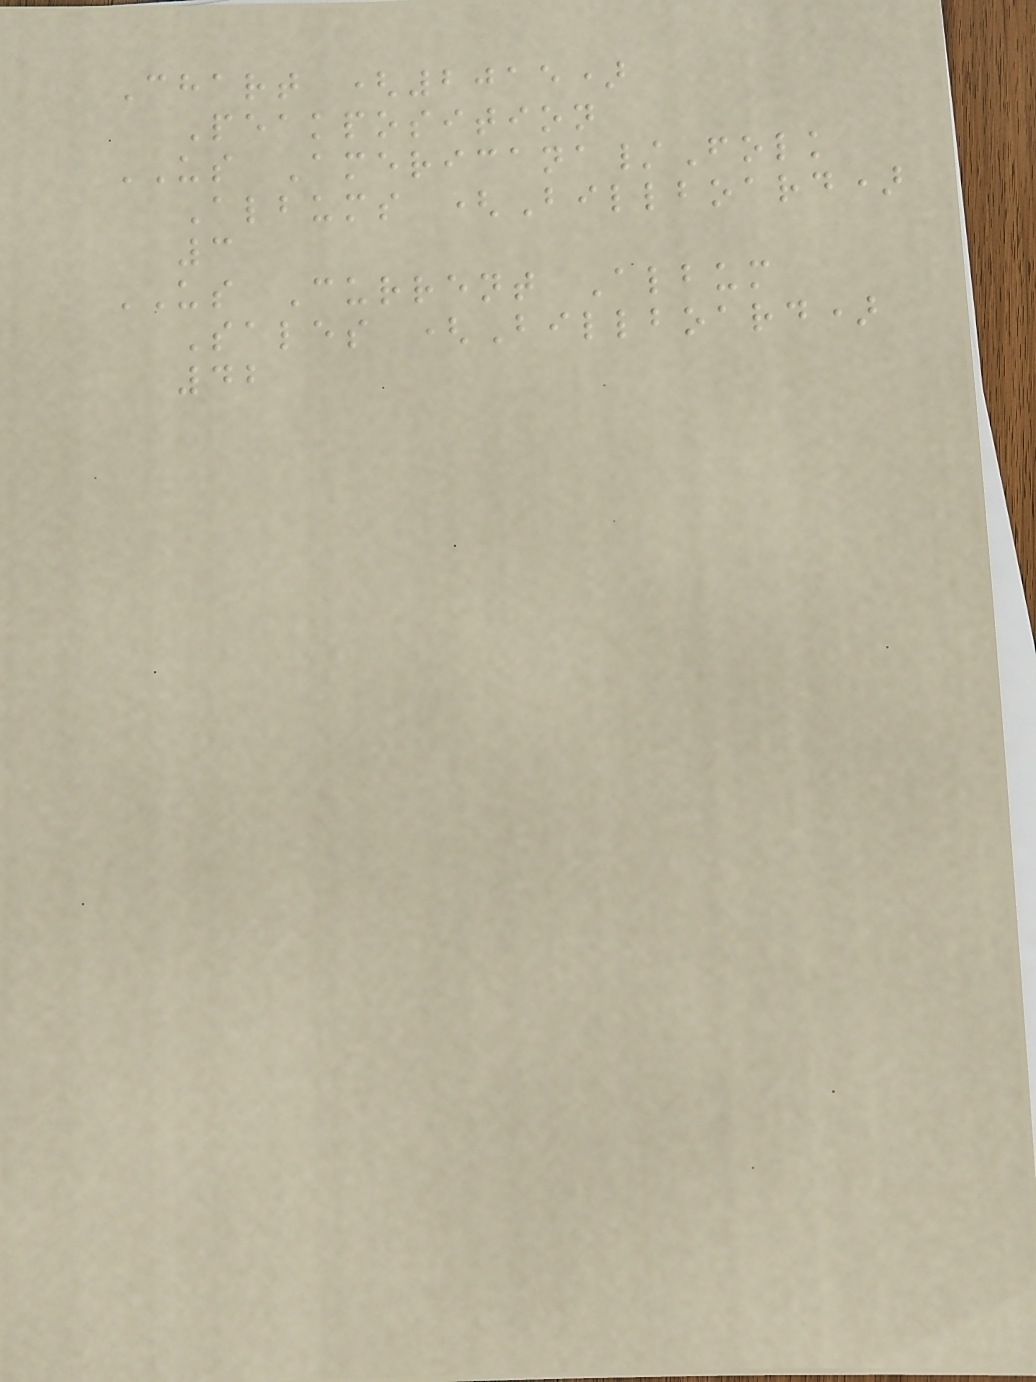Chart (2015)
Peakposition
US Americana/Folk
Albums (Billboard)
3
US Current Album
Sales (Billboard)
42
